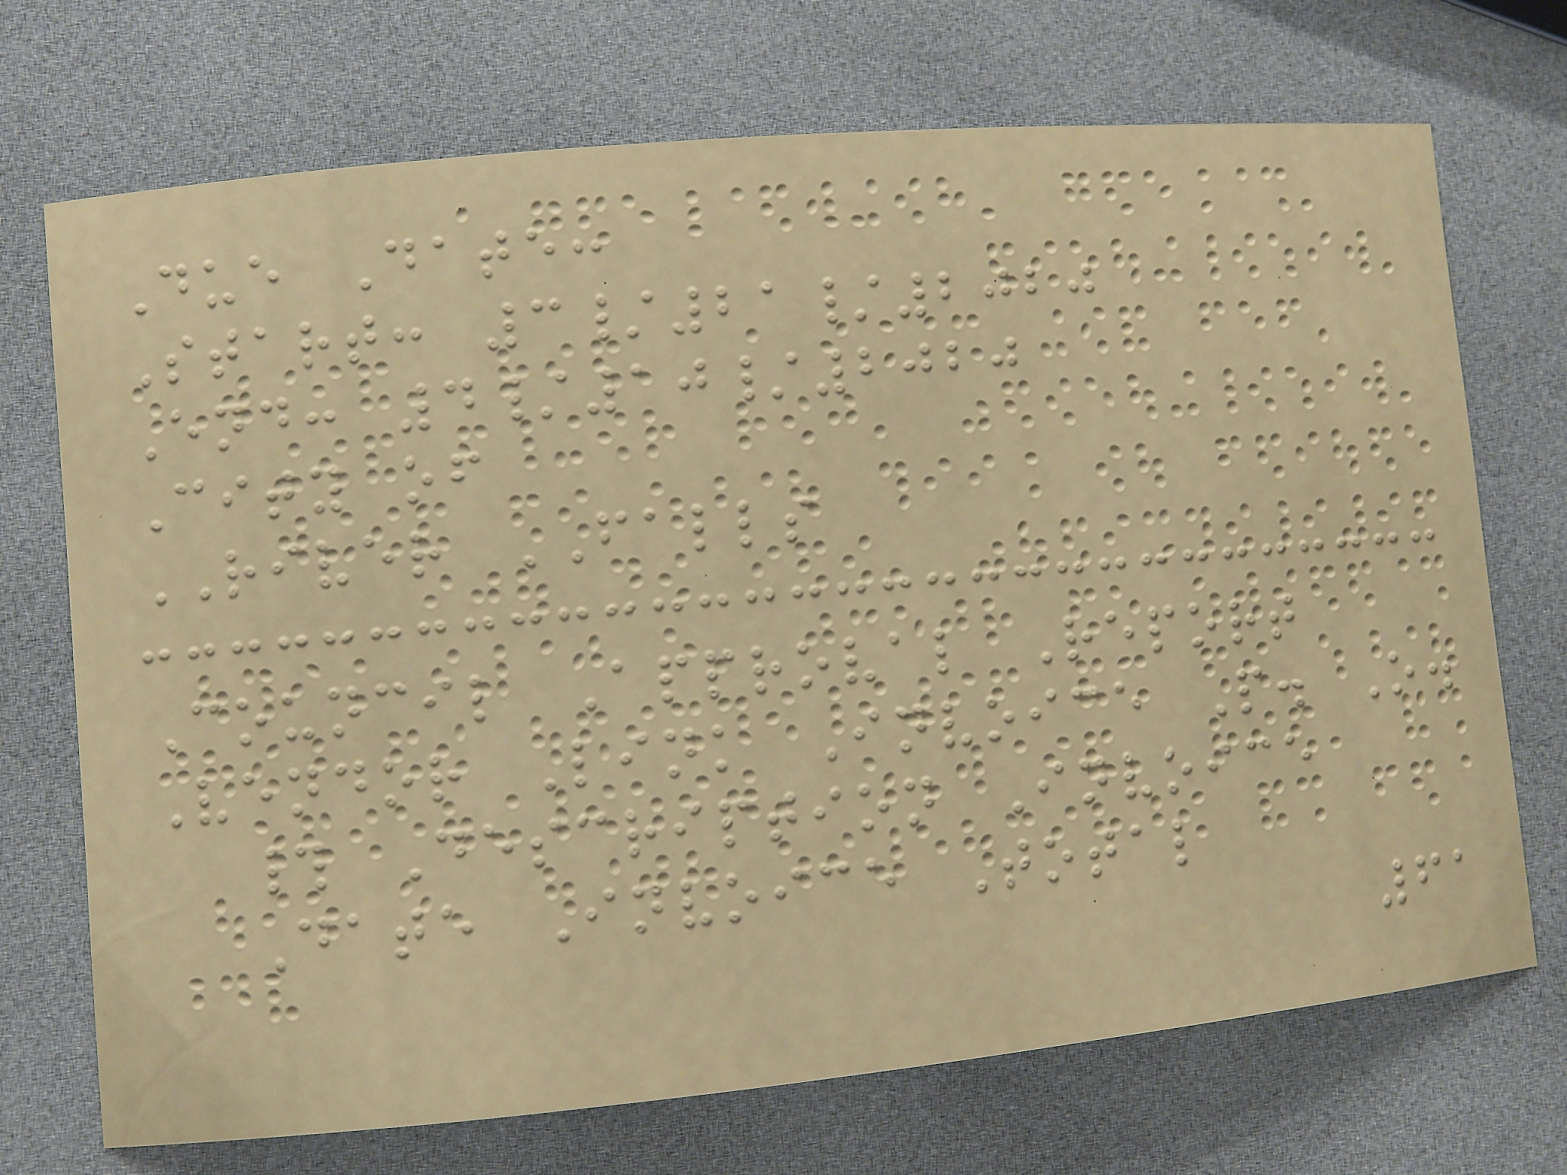Due Date:
Start: 3/21/2020
End: 4/10/2020
City of
RIVER FALLS
Council Approval Report
Vendor Link Invoice P. O.
# Description Invoice
Date Invoice Total
61
